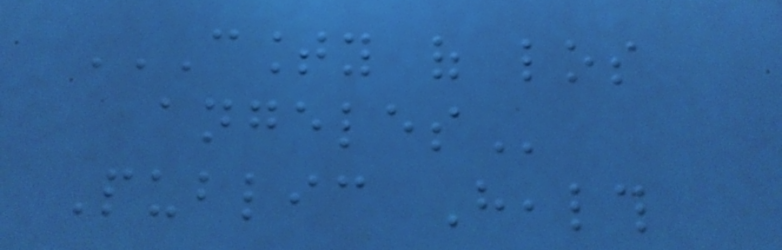COUNTY OF LOS
ANGELES
Public Health
